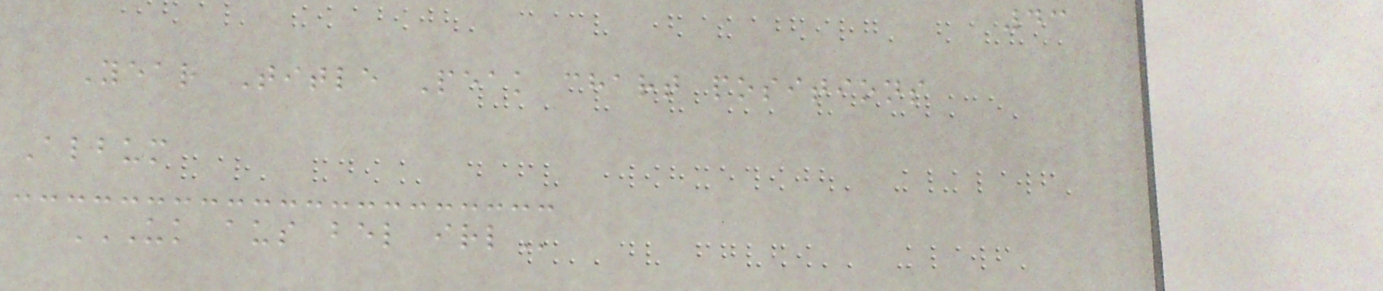43
Year Title Peak chart positions
Album
UK AUS BEL IRL
